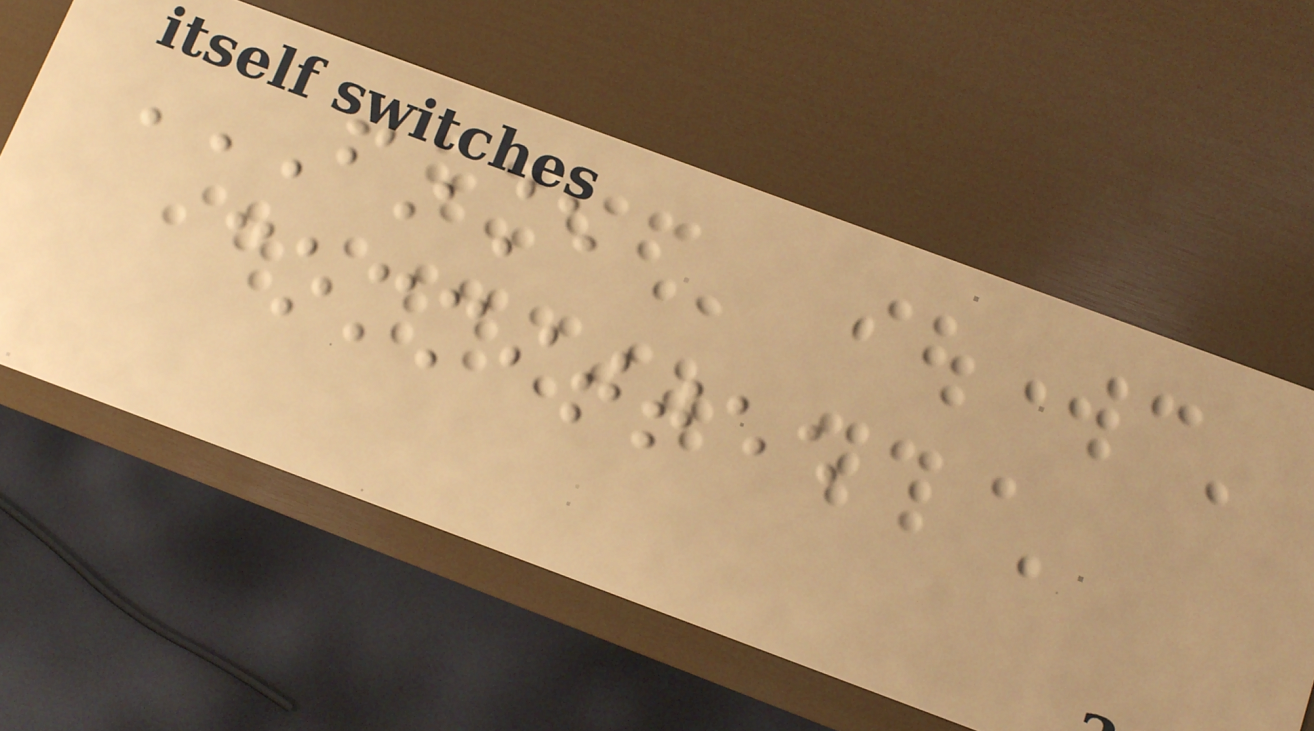FINANCE
COMMITTEE
